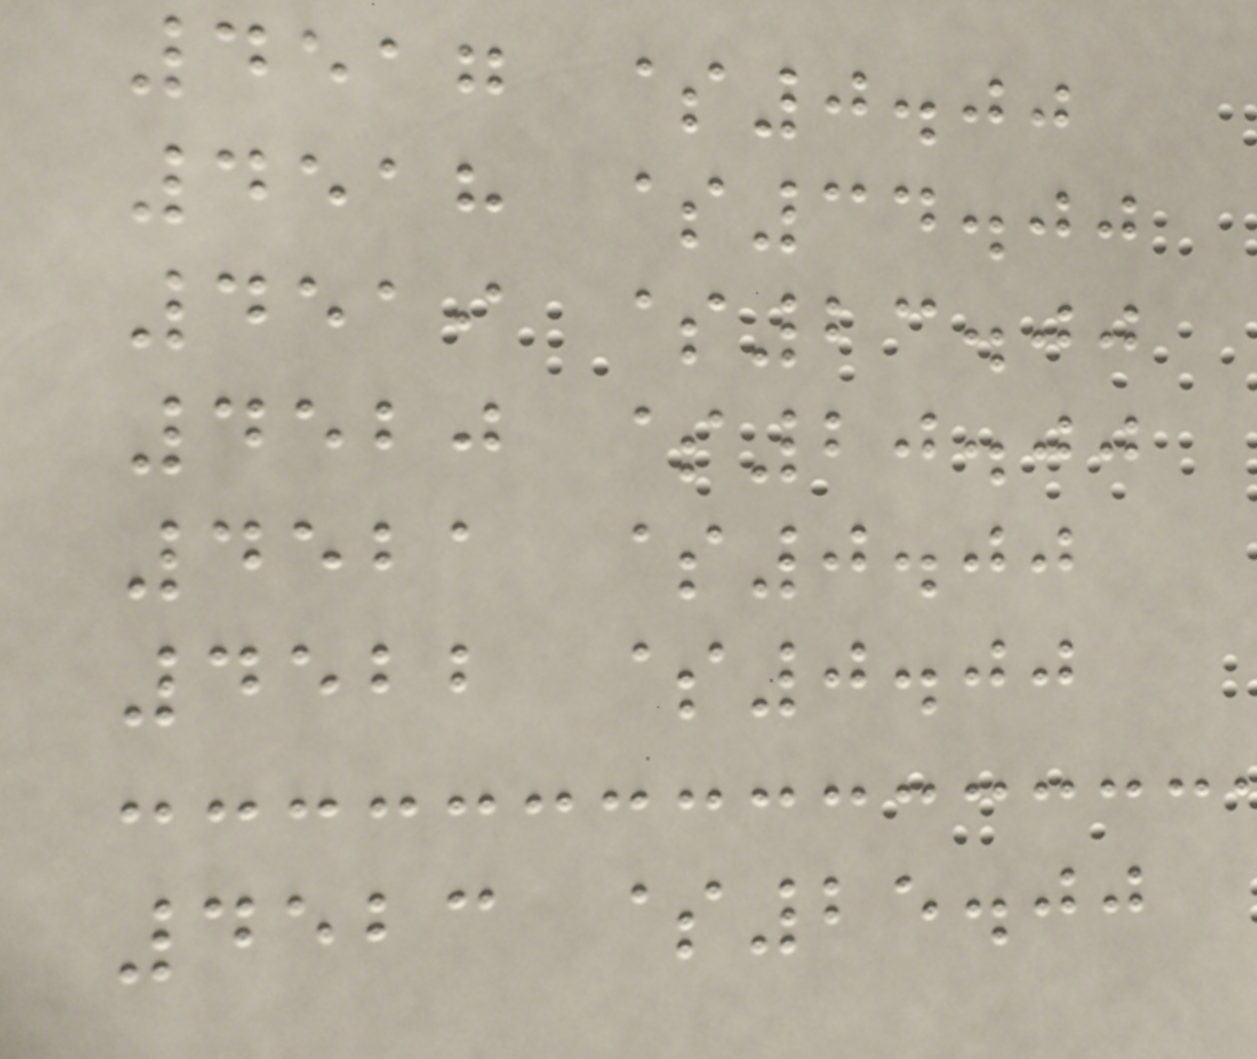4517 $0.00
4518 $34.00
4519 $23.00
4520 $20.00
4521 $0.00
4522 $0.00
4523 $25.00
